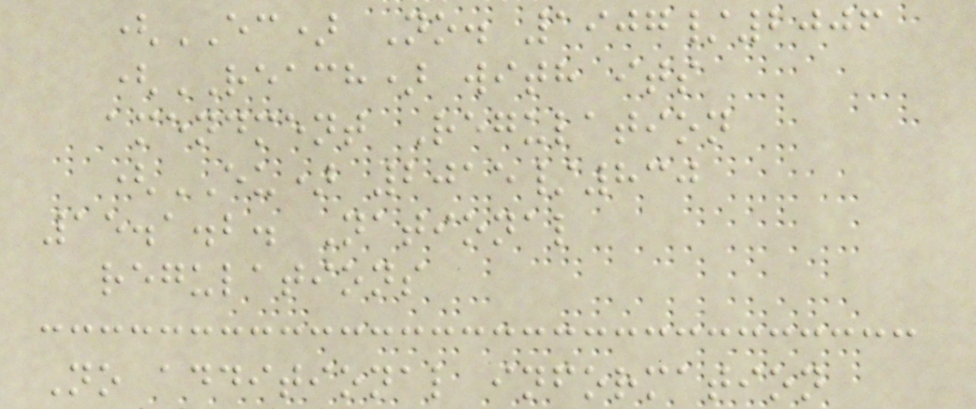(EC) No. 1907/2006
(REACH) with its
amendment Regulation
(EU) 2015/830
15.1.2. National
regulations
No additional information
